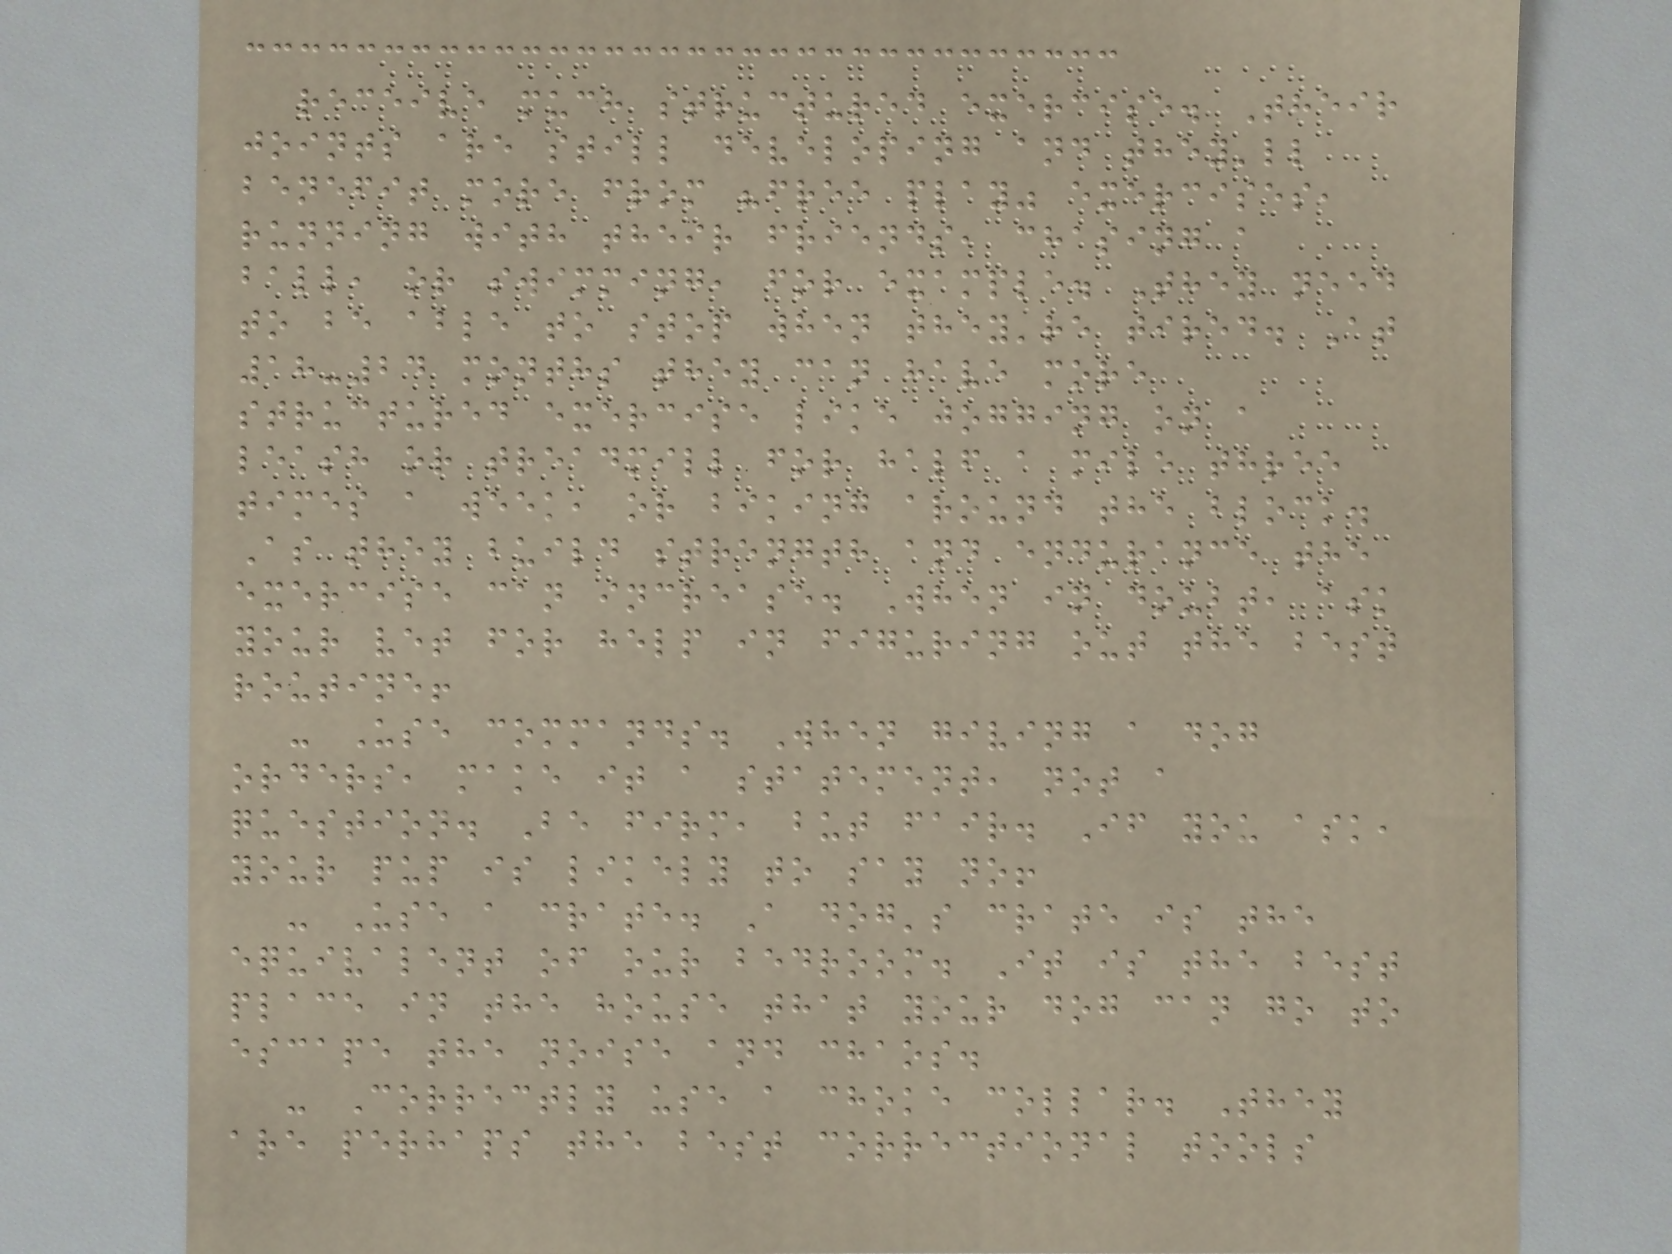receive much structured exercise. Their
joints are still developing and they'll
benefit more from "free play" exercises,
running with their friends, chasing a
ball, or swimming, for example. They need
to be able to stop when they're tired. At
18-24 months they can have more
structured exercise like jogging on a
leash or treadmill for half a mile three
times a week, or biking around the block.
As they build strength and endurance the
exercise can increase. When in doubt, ask
your vet for help in figuring out the best
routine!
- Use commands. When giving a dog
orders, make it a statement, not a
question. Be firm, but fair. If you ask,
your pup is likely to say no!
- Use a crate. A dog's crate is the
equivalent of our bedroom. It is the best
place in the house that your dog can go to
escape the noise and chaos.
- Correctly use a choke collar. They
are perhaps the best correctional tools
